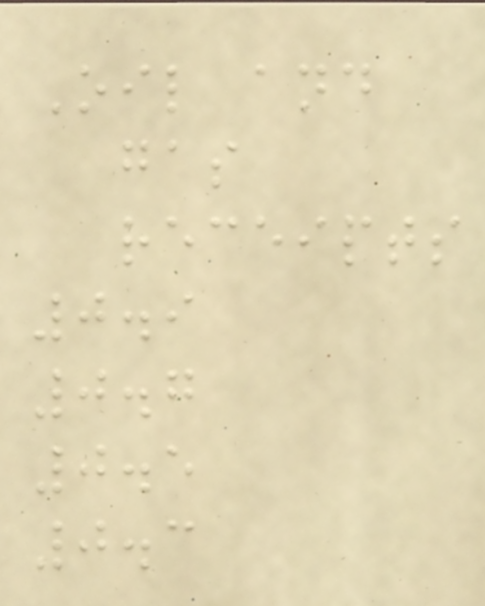Oil and
gas
receipts
0.9
0.7
0.5
0.3
